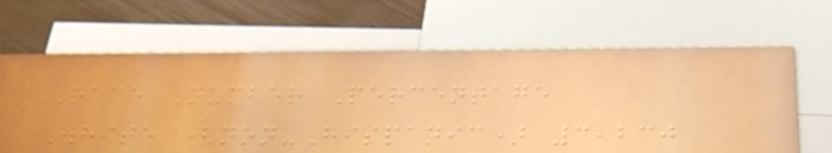Race Number Percentage
White (non-Hispanic) 3,230
